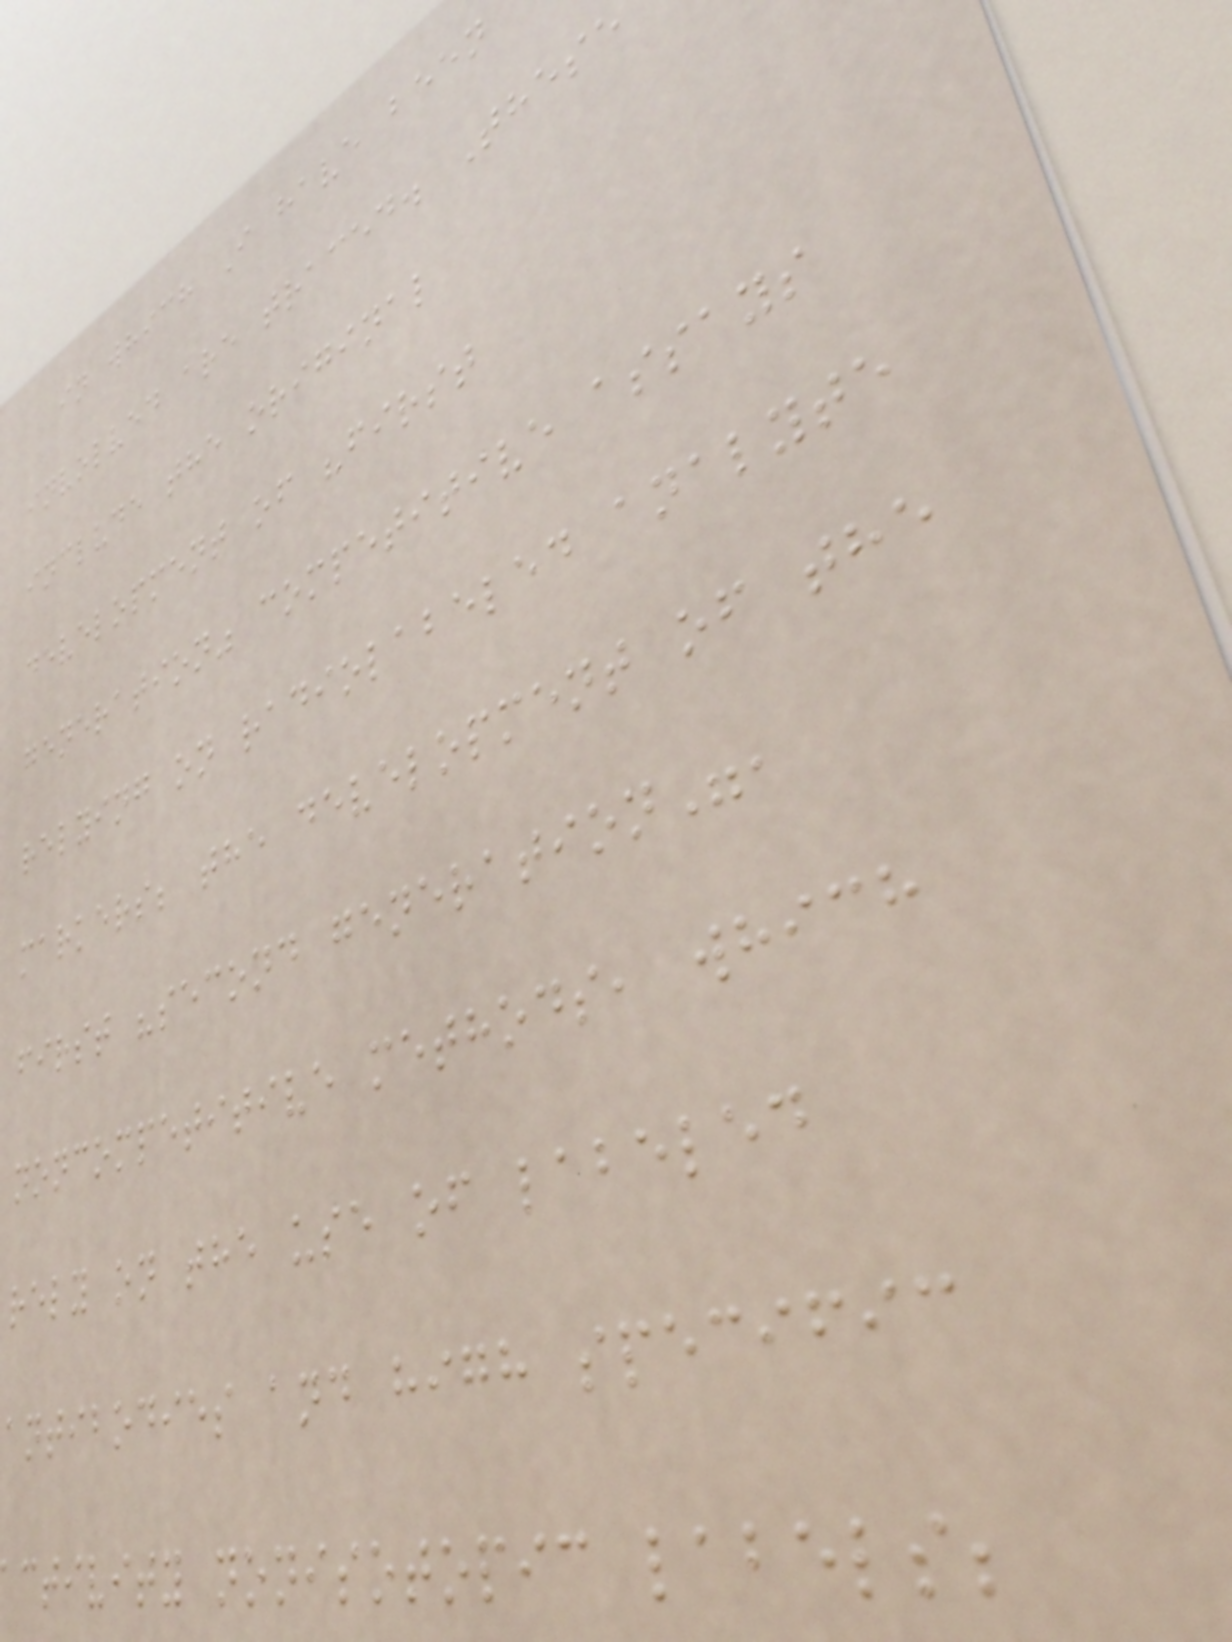in which I have been
involved are traced. These
include the original
development of "first
generation" competitive assays
relying on radiolabeled analyte
markers; the development of the
first "second generation",
noncompetitive methods, which
rely on the use of labeled
antibodies and high specific
ctivity nonisotopic labels;
